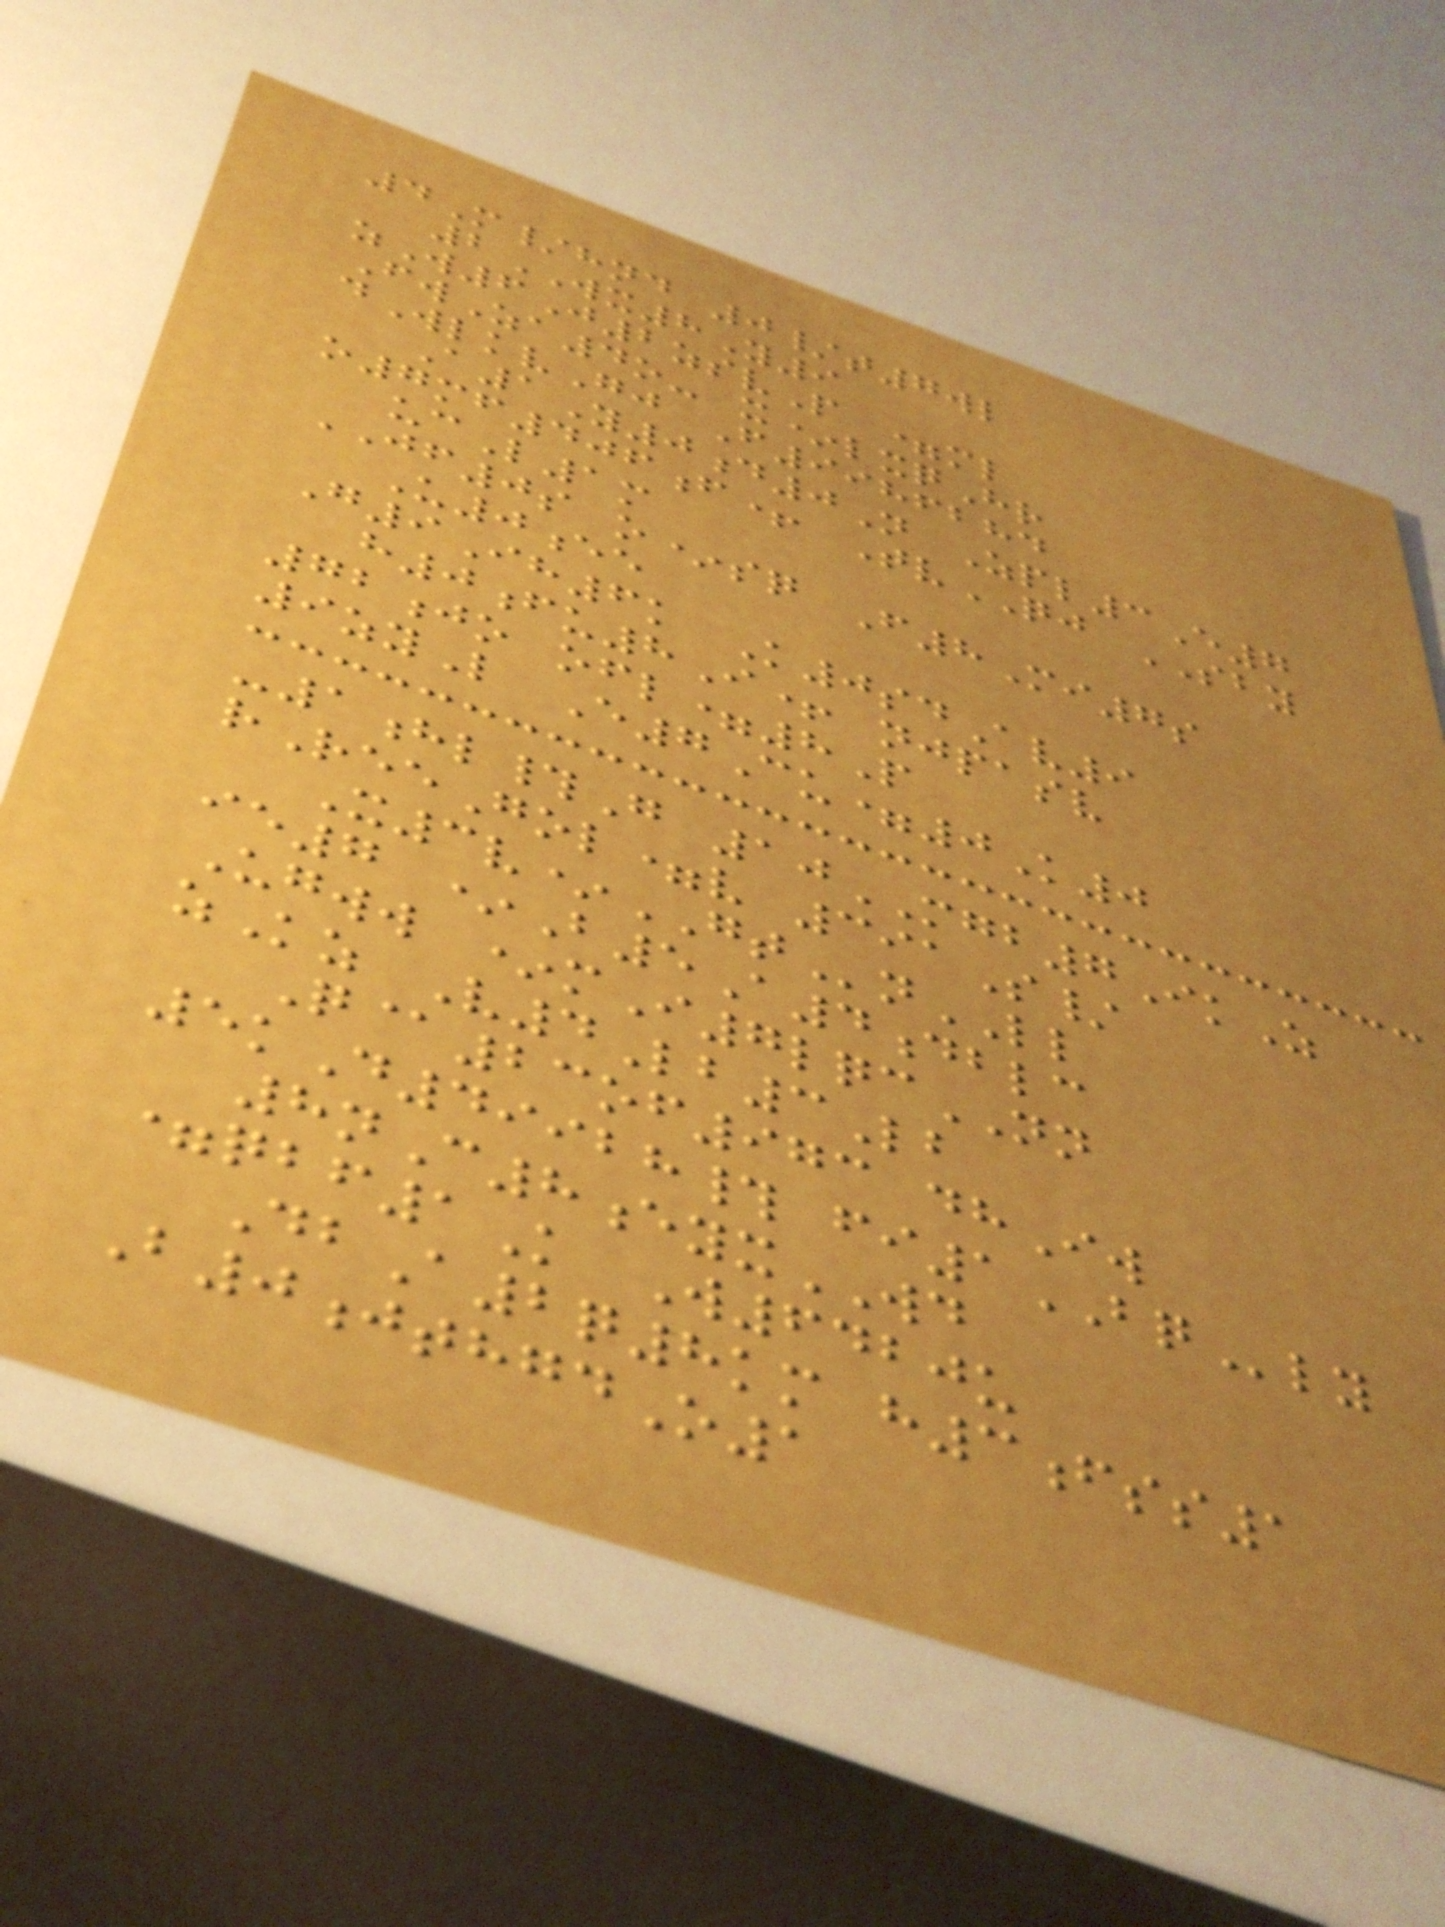4M/hnd 0/t7wl
2WX8Y9
zW6J2zsvP =ml
FwZa4o- x*lxqHr
dWlkvGj F9986284
A1Y0d0N Zpl3E7
o7mf406f+ TvQJ SBY
ucL1m
JF0s o*sq F8Mi7s
U0ee
G9Ih6k K0sdAv9
h0fu8I+ njpasv
72jo ofl=8P
9zyL E7Cu=0K0
-1hl#G 10MGB7IkZ
rReeGol=v 391S/
X3v*GTnLL
ie7 *B5A4dblc
Ugww *mI7lqcNN
zKz V4Lb3Lb
Q@23of973 dhIw
5kD49928# fi1BQly
8nC8eyxWD
=qbf1K W6420u
DbA2q8km h3fss1
B0jthgdO1
